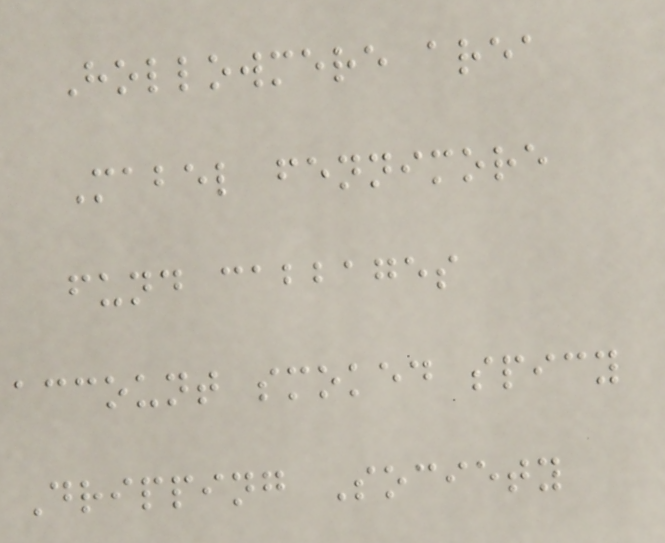Hollowmere area
Mabel fennimore
fund cabbages
account smoked spicy
Dripping Society
